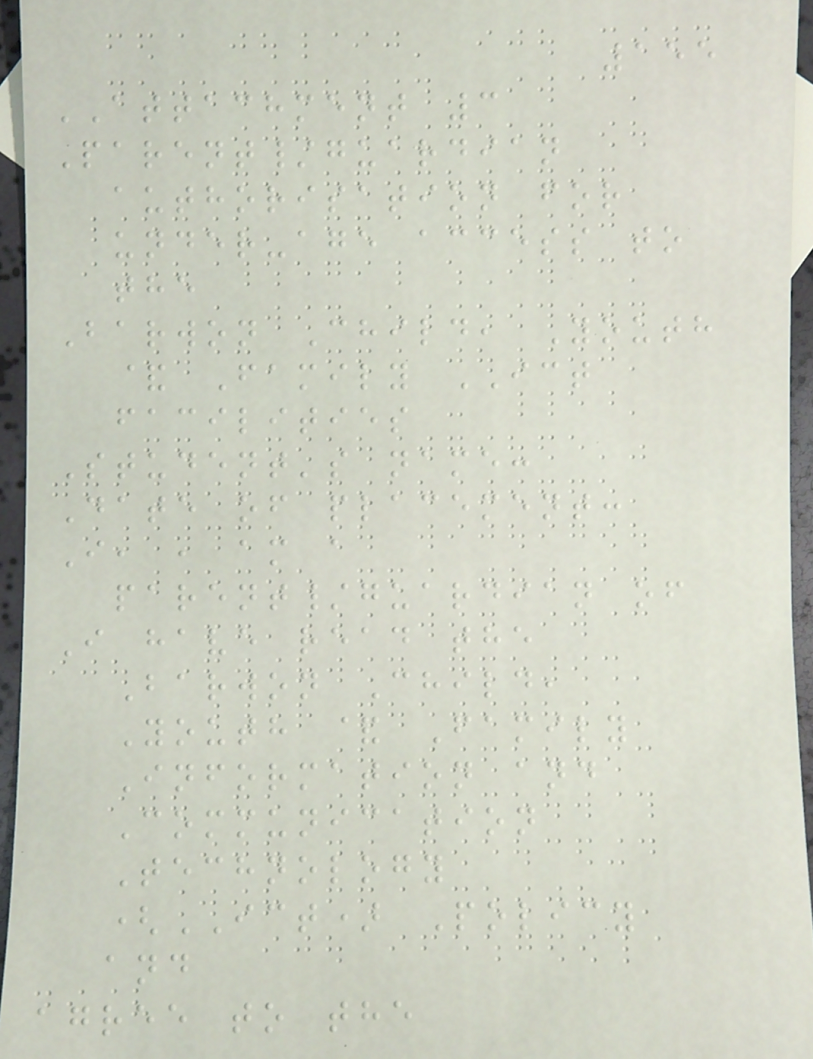155
ATTACHMENT 3
Parent/guardian
authorisation for
under-age access to
the
Barwon Child, Youth
& Family ICT
facilities
Student's name:
Date of placement:
I, , am a
parent/guardian of
I have read the
Barwon Child,
Youth & Family
Information and
Communication
Technology
(ICT) Policy
and
agree to the
